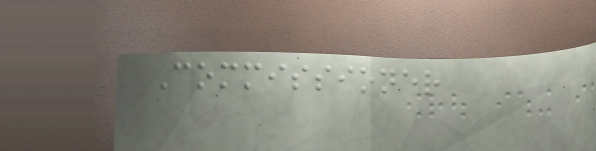Commissioner
